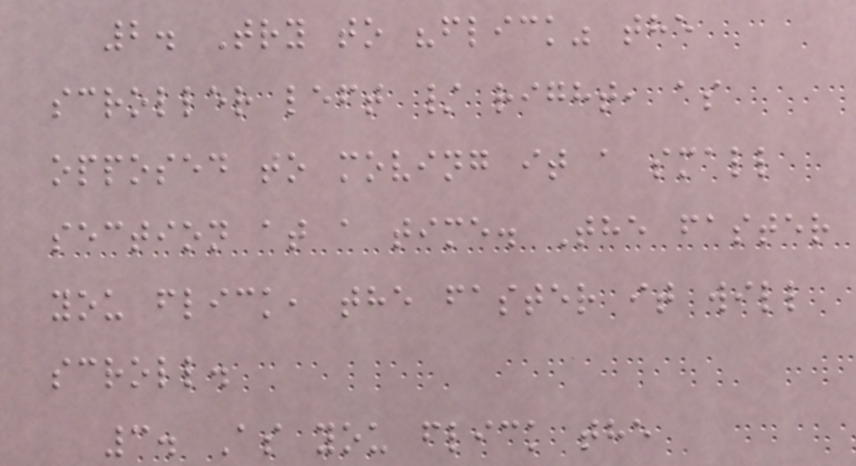2. Try to "flick" the
scroller left / right, as
opposed to moving it a small
section at a time. The faster
you flick, the faster it will
scroll.
3. As you flick the
